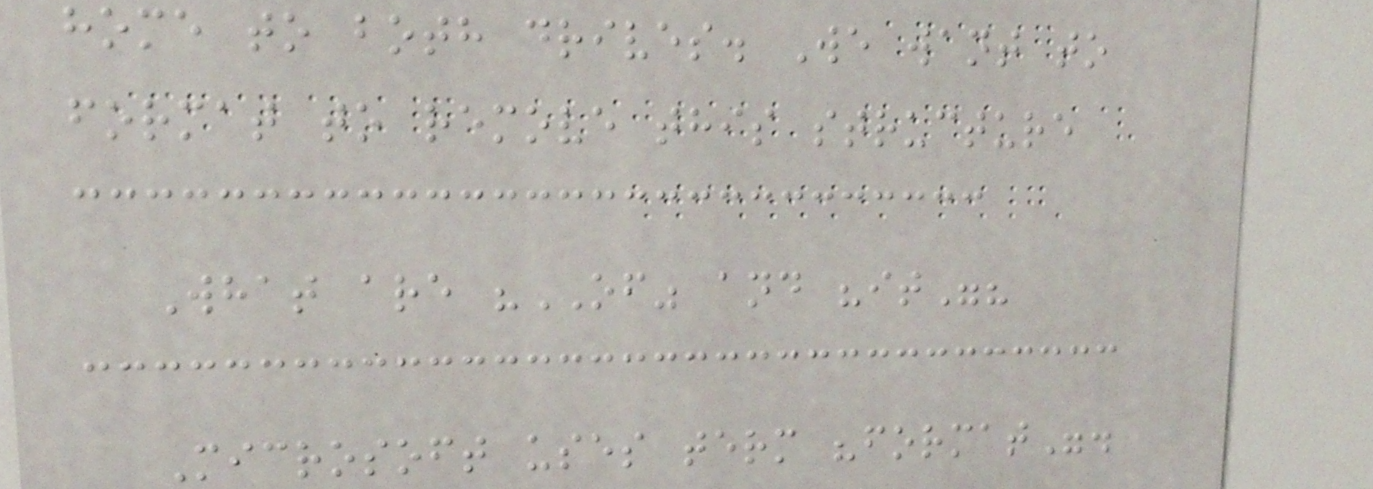home to both drives. We want to
format to remove this structure
What are "OF" and "it"?
Microsoft uses term "format".
